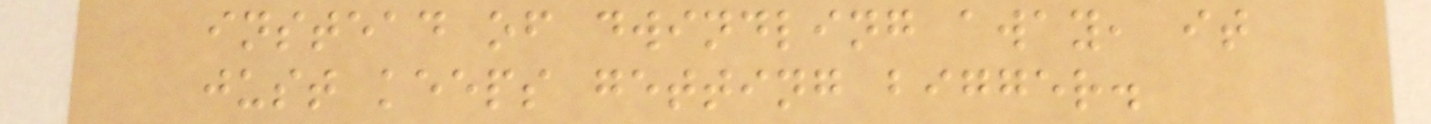instead of dwindling away, it
just keeps getting bigger.
